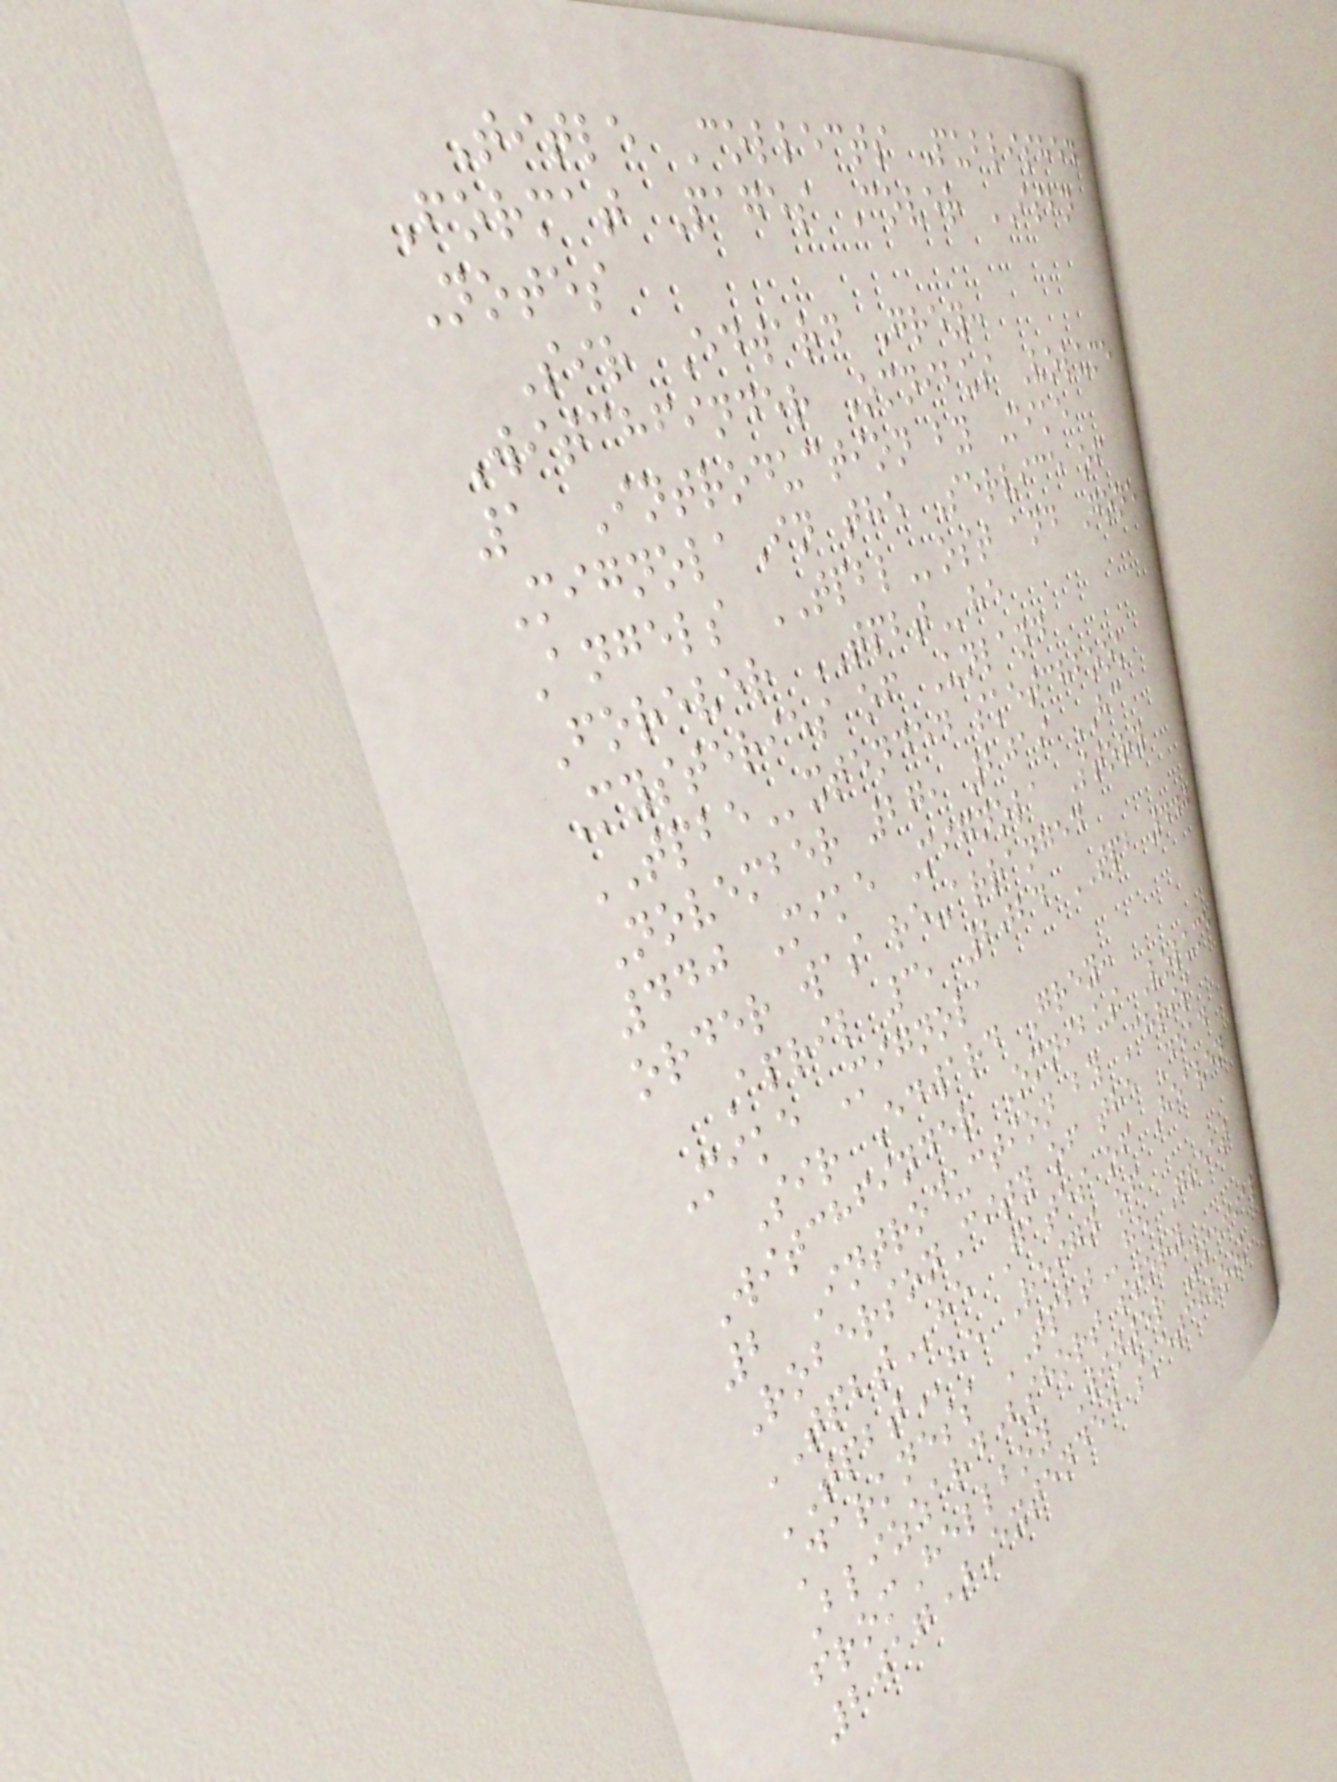Title Collects Published
Format Pages Cover ISBN
Notes
Sir Edward Grey:
Witchfinder Omnibus Volume
1 Introduction by Mike
MignolaIn the Service of
Angels TPBLost and Gone
Forever TPBThe
Mysteries of Unland
TPBExtended sketchbook
November 27, 2019 HC
440 Mike Mignola Story
order was re-arranged
April 3, 2024 TPB 440
Mike Mignola
Sir Edward Grey:
Witchfinder Omnibus Volume
2 Introduction by Chris
RobersonCity of the Dead
TPBThe Gates of Heaven
TPBThe Reign of
Darkness TPBThe Great
Blizzard(short story
fromHellboy Winter Special
2017)Extended sketchbook
